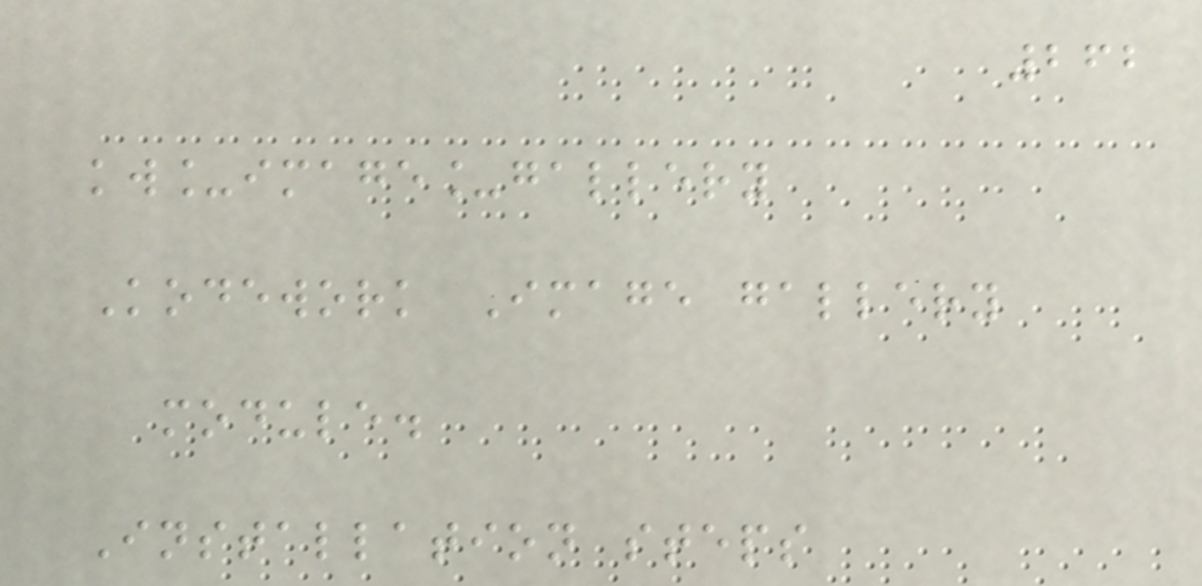262
kw_image_gallery
Kodework Image gallery
module.
Installation steps
